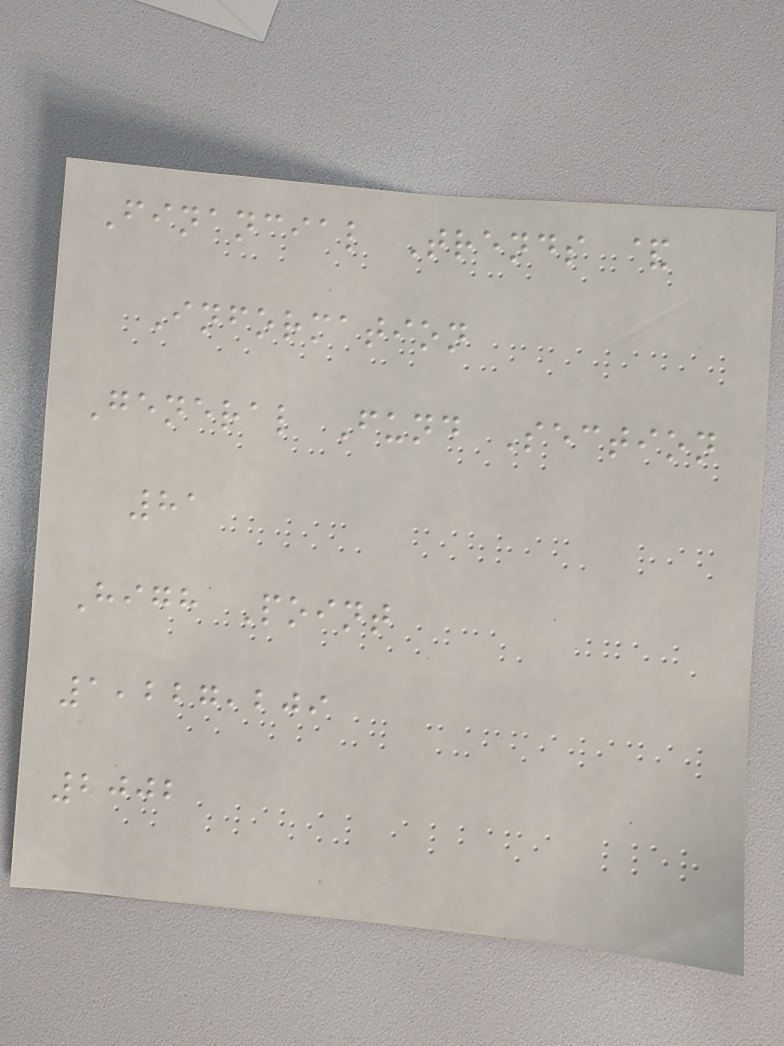Financial Trends &
Information
General Fund Section
81
High Point
1,227,209
2002
